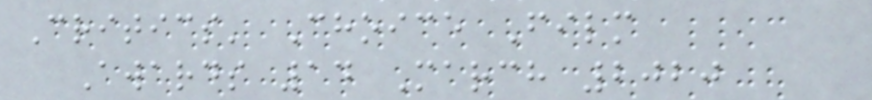Critics' Choice Film
Awards 14 March 2020
